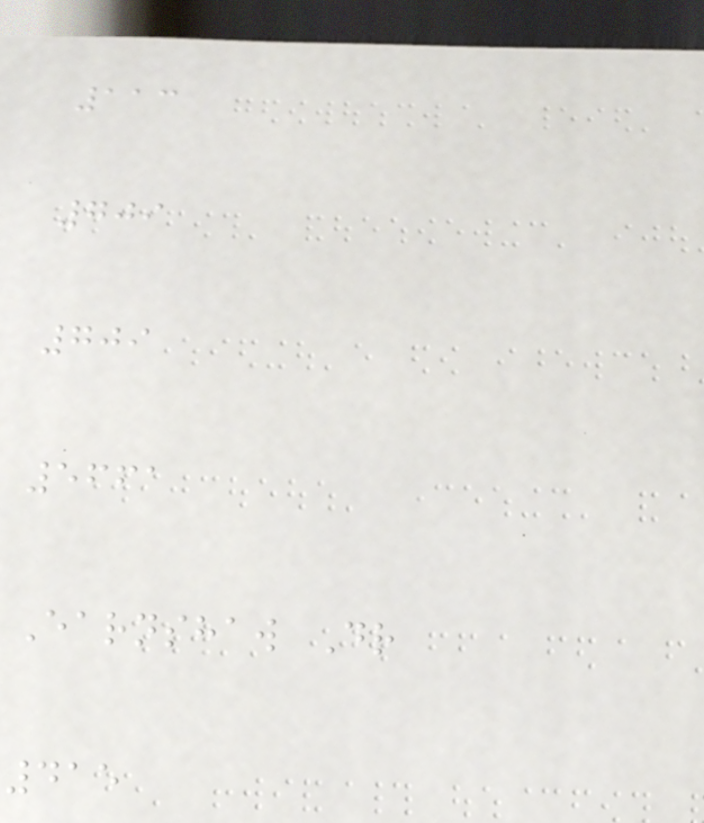113
709
709
5661
Earnshaw Dr
415
